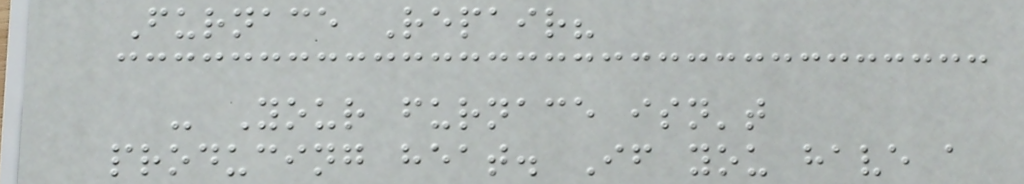Furnace Repair?
- Your furnace isn't
producing heat. If you have a
